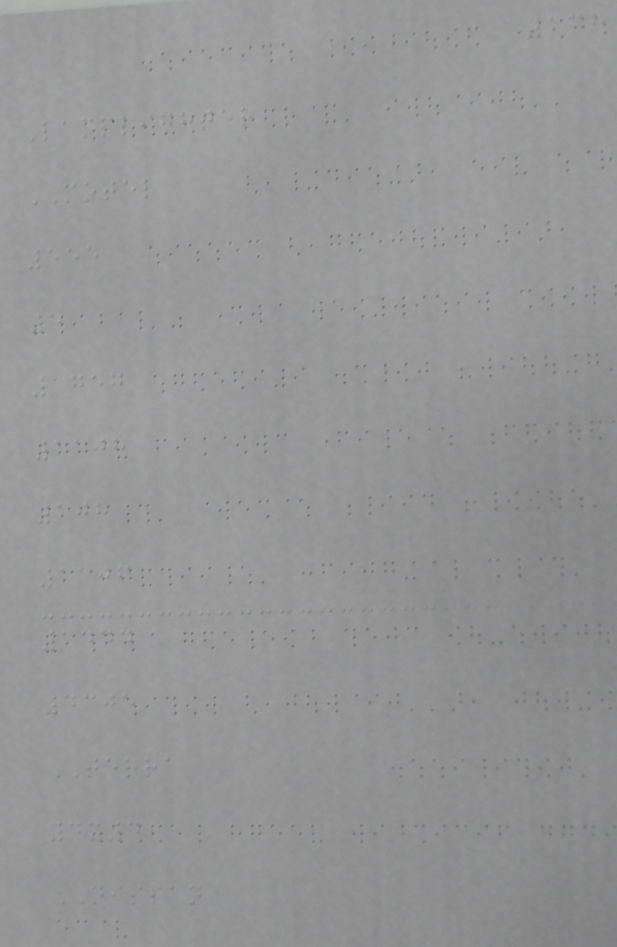138
Lamplighter
MOTEL
555
5
1757
1108
108
1106
1444
4305
TERRA
4x4
NISSAN
